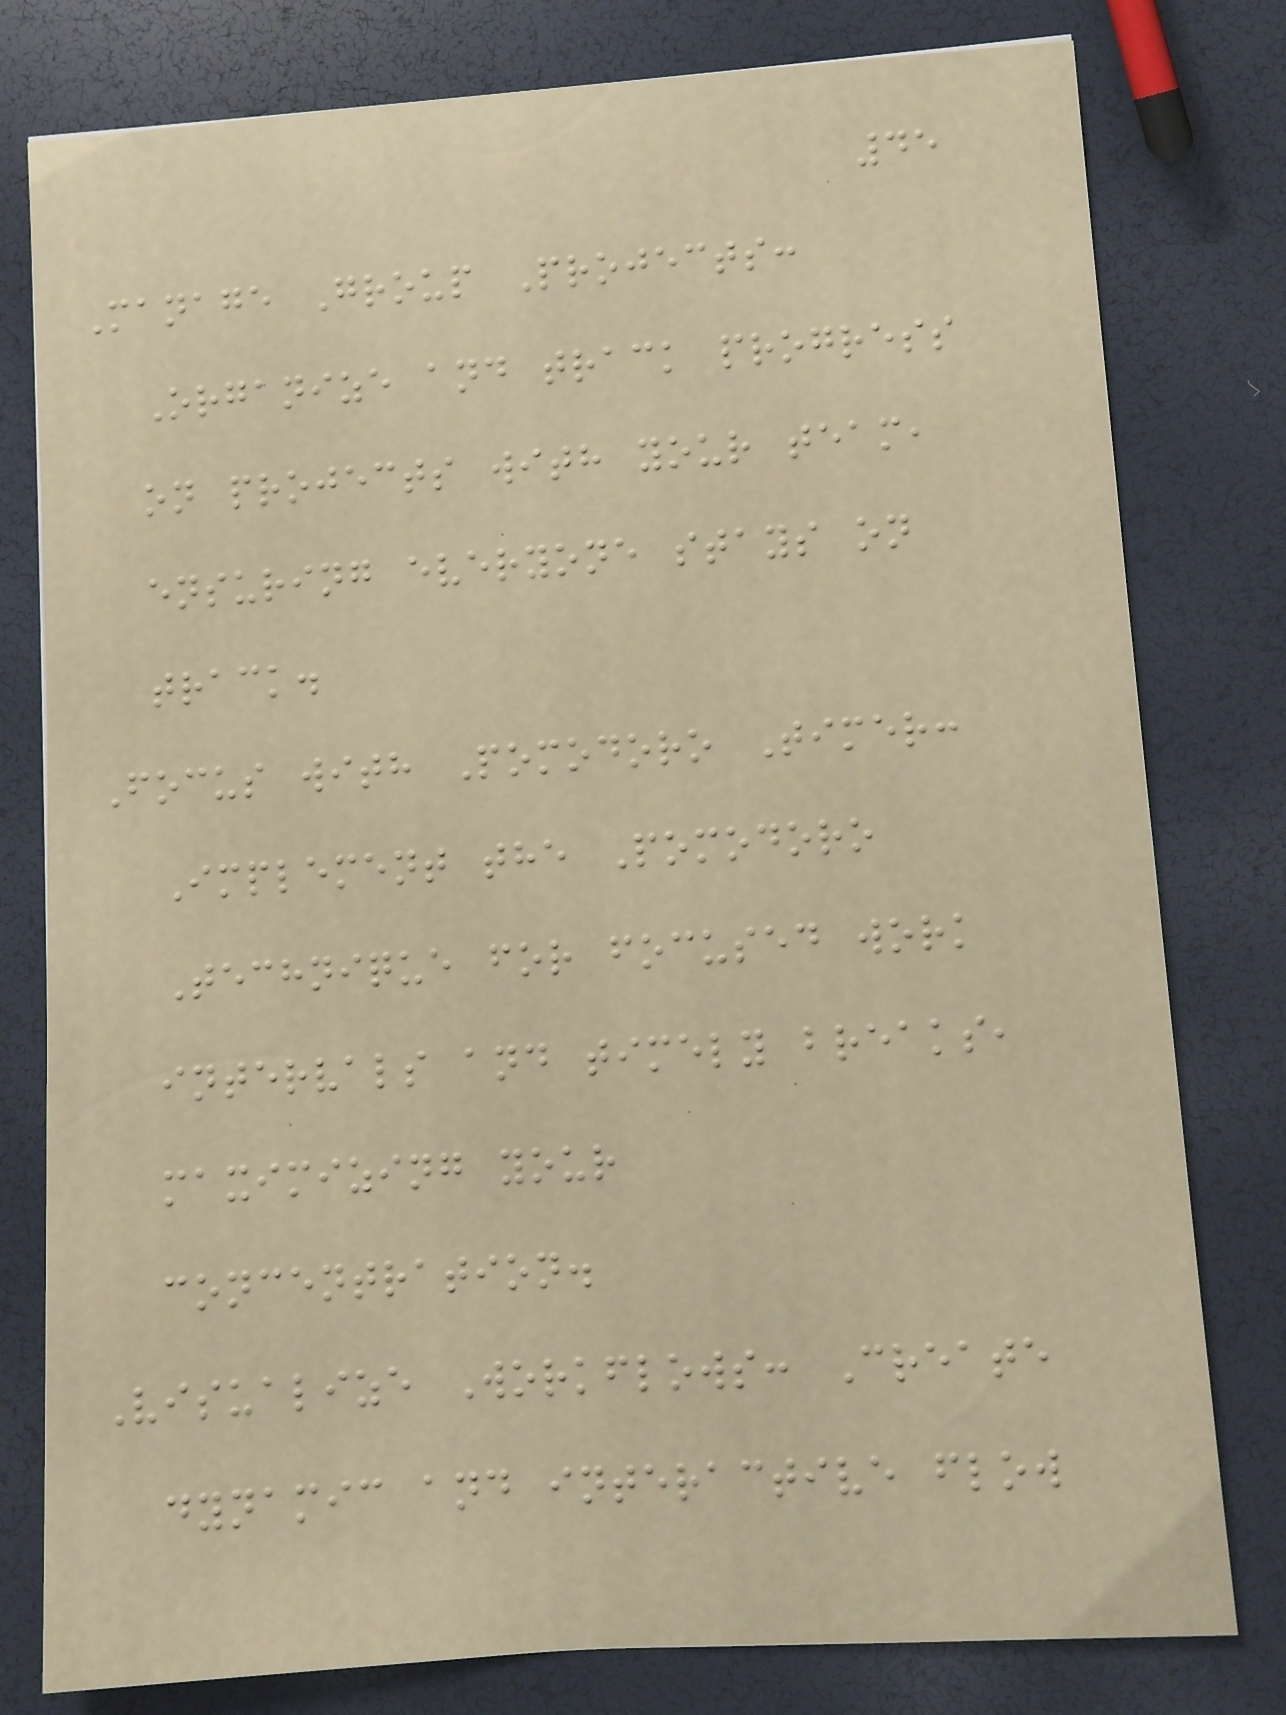45
Manage Group Projects:
Organize and track progress
on projects with your team,
ensuring everyone stays on
track.
Focus with Pomodoro Timer:
Implement the Pomodoro
Technique for focused work
intervals and timely breaks,
maximizing your
concentration.
Visualize Workflows: Create
dynamic and interactive flow
